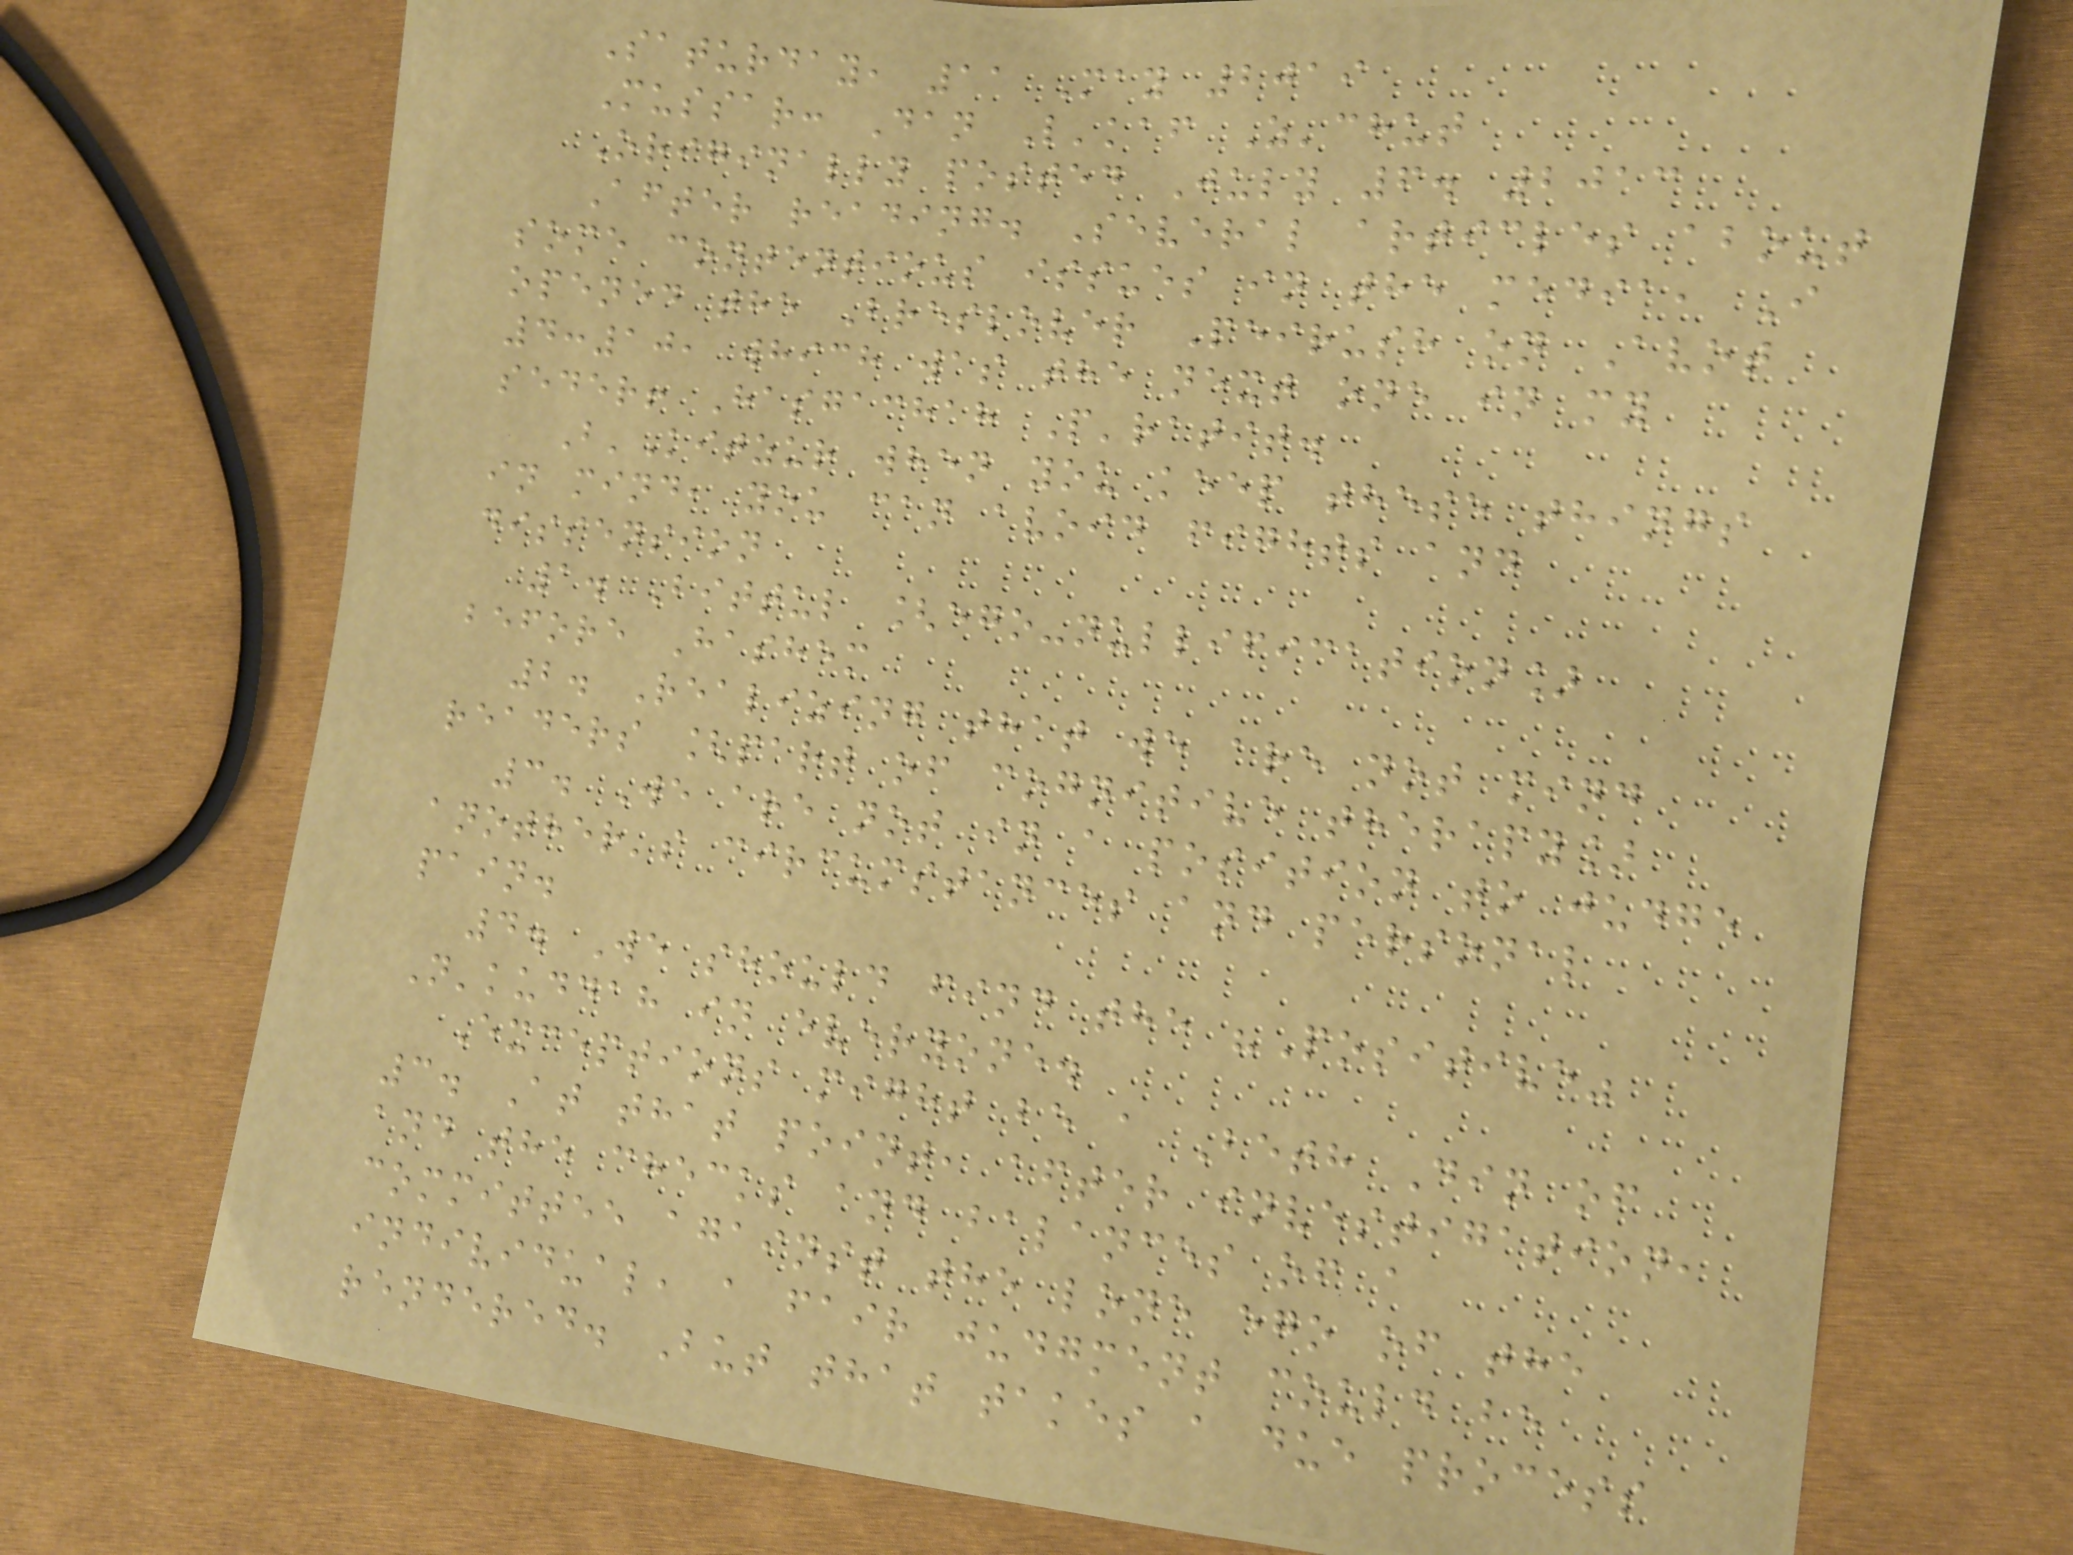Saturday, 11 May 2019
Mussar: Dan L'kaf Z'chut
Originally posted July 6. 2013
After reading. Several articles about
some contentious issues in the media, I
opened the Breslover Peirush on Avot
4:10, which was the next one in my
seder! Hasgachah P'ratit.
B'Kitzur when you keep these things
in mind, you can avoid fights and
dissension
1. Bittul [ego-nullification]
before Hashem
2. Realizing that we are not mind
readers [part of cognitive therapy]
3. We are not in a position to judge
another's circumstances and personal
pain.
4. We should find the "Positive"
N'kuddah in everyone.
Exceptions might be a Beth Din of
3. At that point, after investigation,
and the checks and balances of a
committee against the lone ego of the
individual, a fair judgment could be
rendered. But that takes a due process
